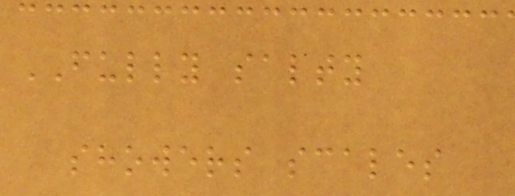FULLY salty
showers scales
